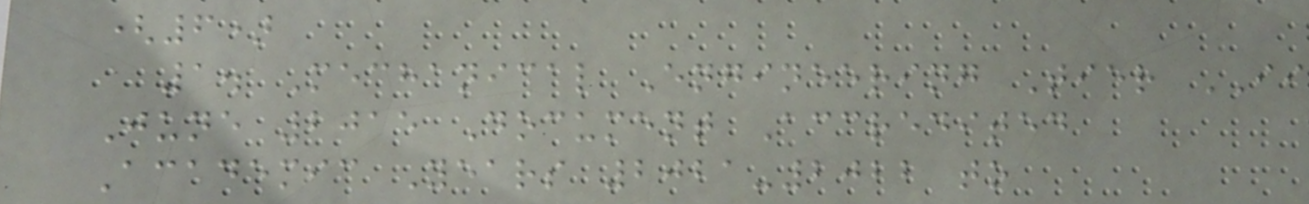(6)
1. Mechanical Engineering Tier II
June 2015 Document Accredited
Academic Years 2021-2022 to
